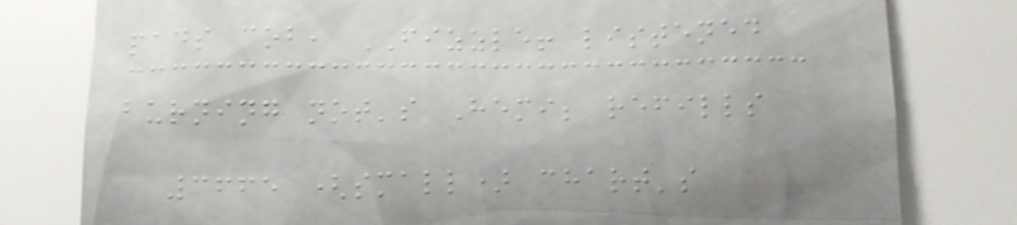pads cob, FIZZLE! listened
burning not's Hemi; refills
3665 (small) chart's
